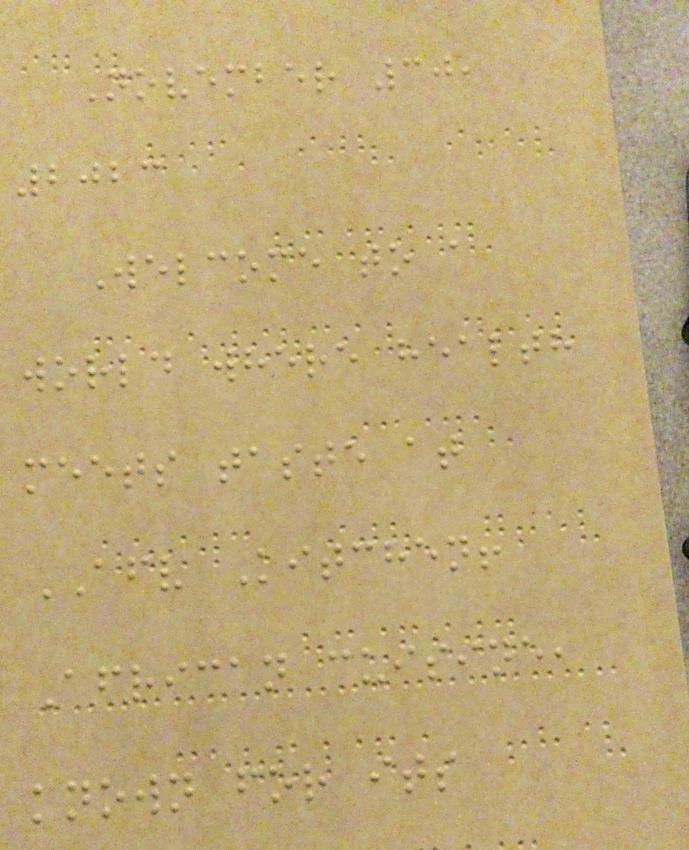November 30,
2023
Welcome to a
world where health
meets taste at
AFV Kitchen!
African cuisine,
known for its
